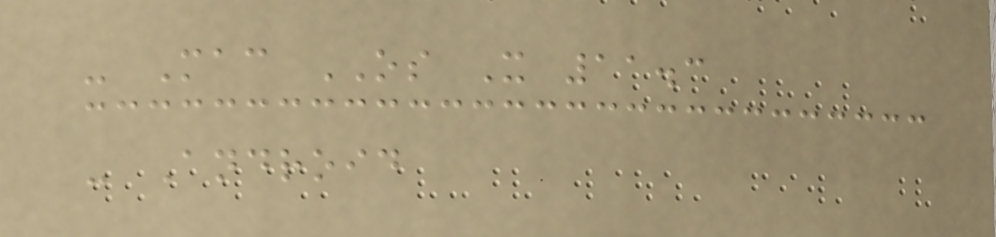- Mac OS X 11.3
- Android
